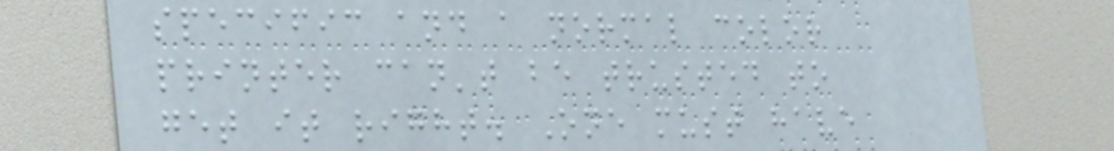specific and a normal color
printer can't be trusted to
get it right. One must have
